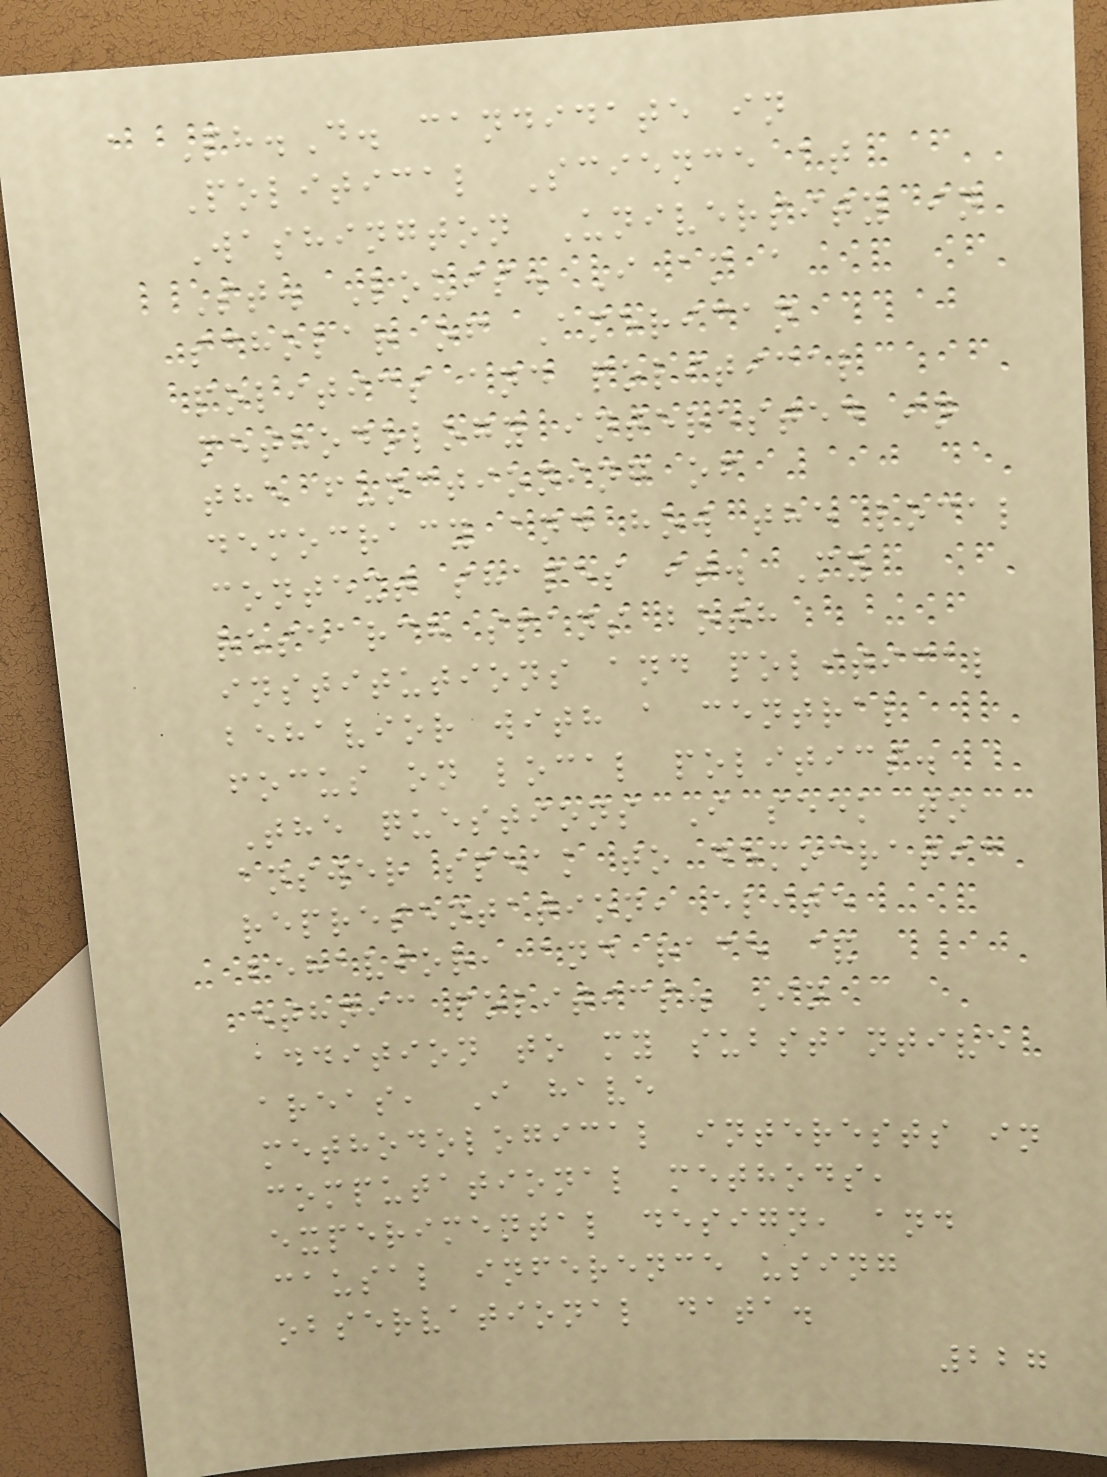a Ph.D. candidate in
Political Science at
Washington University in
St. Louis. I am a
scholar of American
politics and political
methodology interested in
the functioning of
democracy and how the local
context shapes it. My
research spans both
institutions and political
behavior with a central
focus on local politics.
The questions I seek to
answer speak to democratic
representation, elite
behavior, and race &
ethnic politics. In
addition to my substantive
areas, I have
methodological interests in
computational methods,
experimental design, and
causal inference using
observational data.
227
